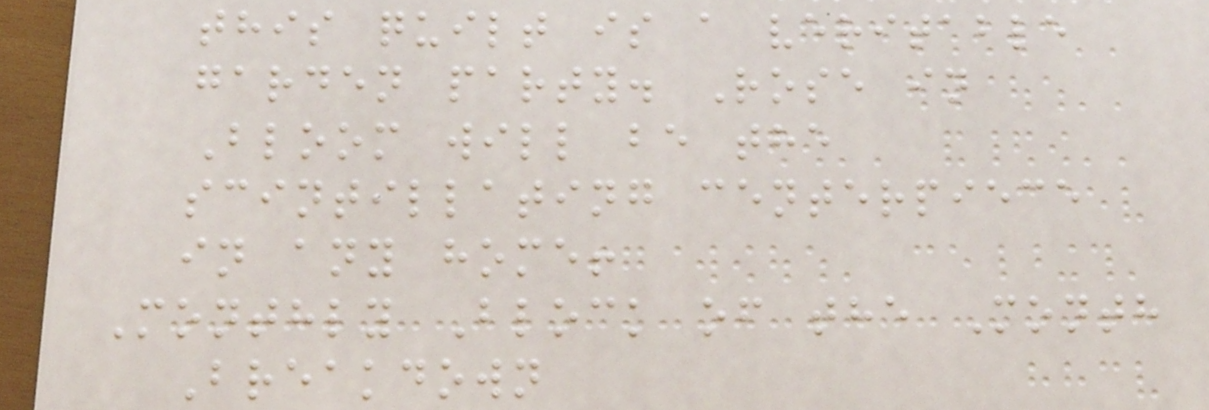this quilt is a veritable
garden party. Rose in
Bloom will be the
scintillating centerpiece
in any home!
Monthly Block of the Month
Breakdown
